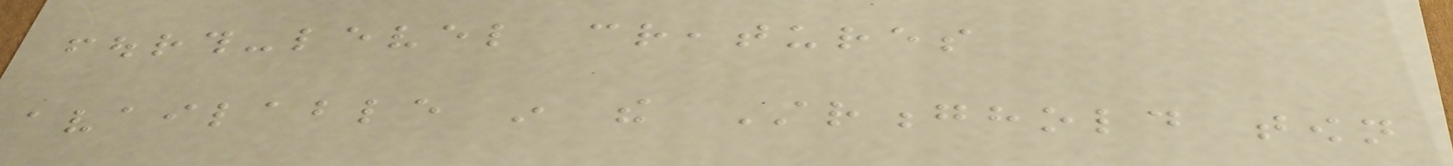fourth-level creatures
available in the Stronghold town
